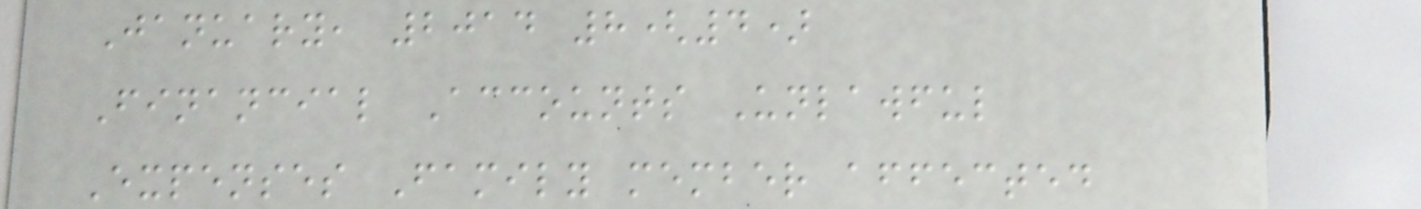January, 2014 8(4)
Financial Accounts Unlawful
Expenses Family member affected
